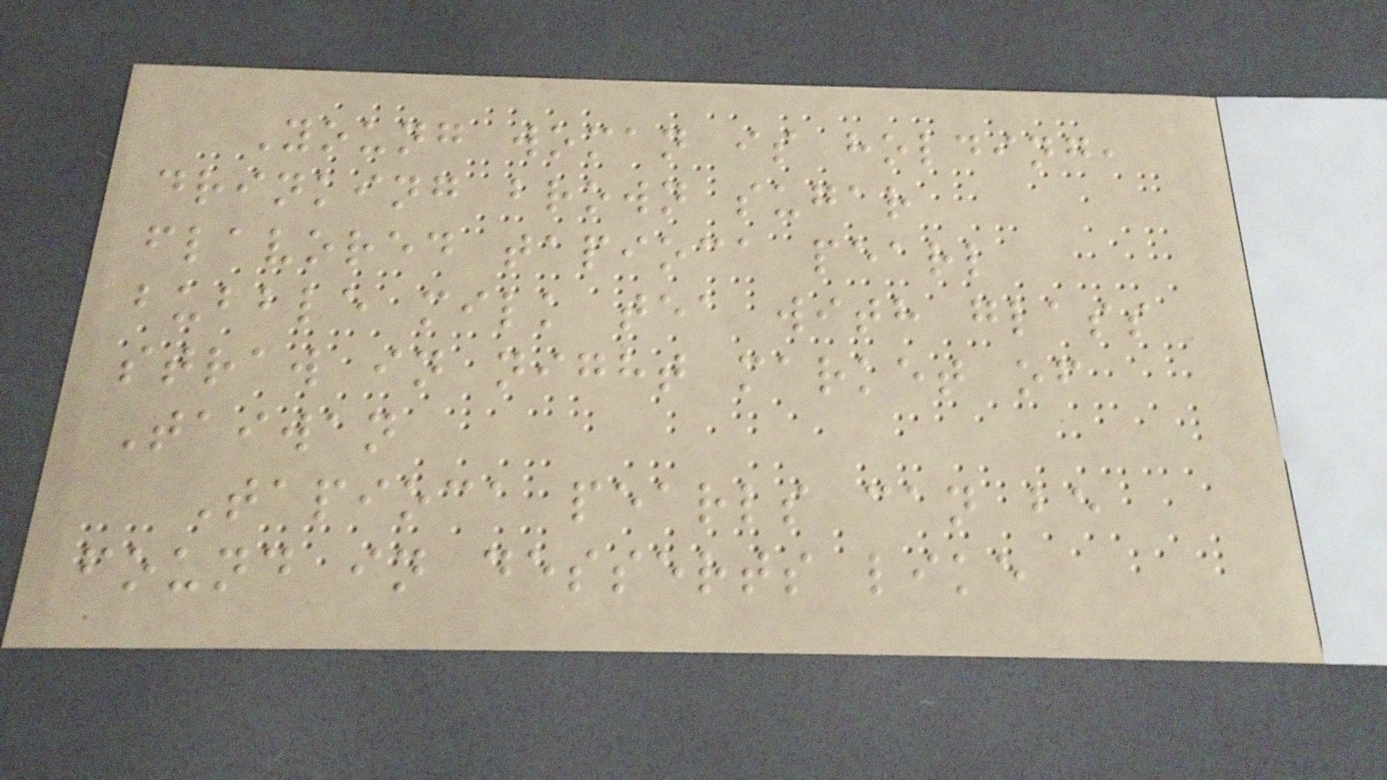Young woman is holding,
drinking brown sugar
flavored tapioca pearl
bubble milk tea with glass
straw in night market of
Taiwan
Tapioca pearls can be
found in desserts like
